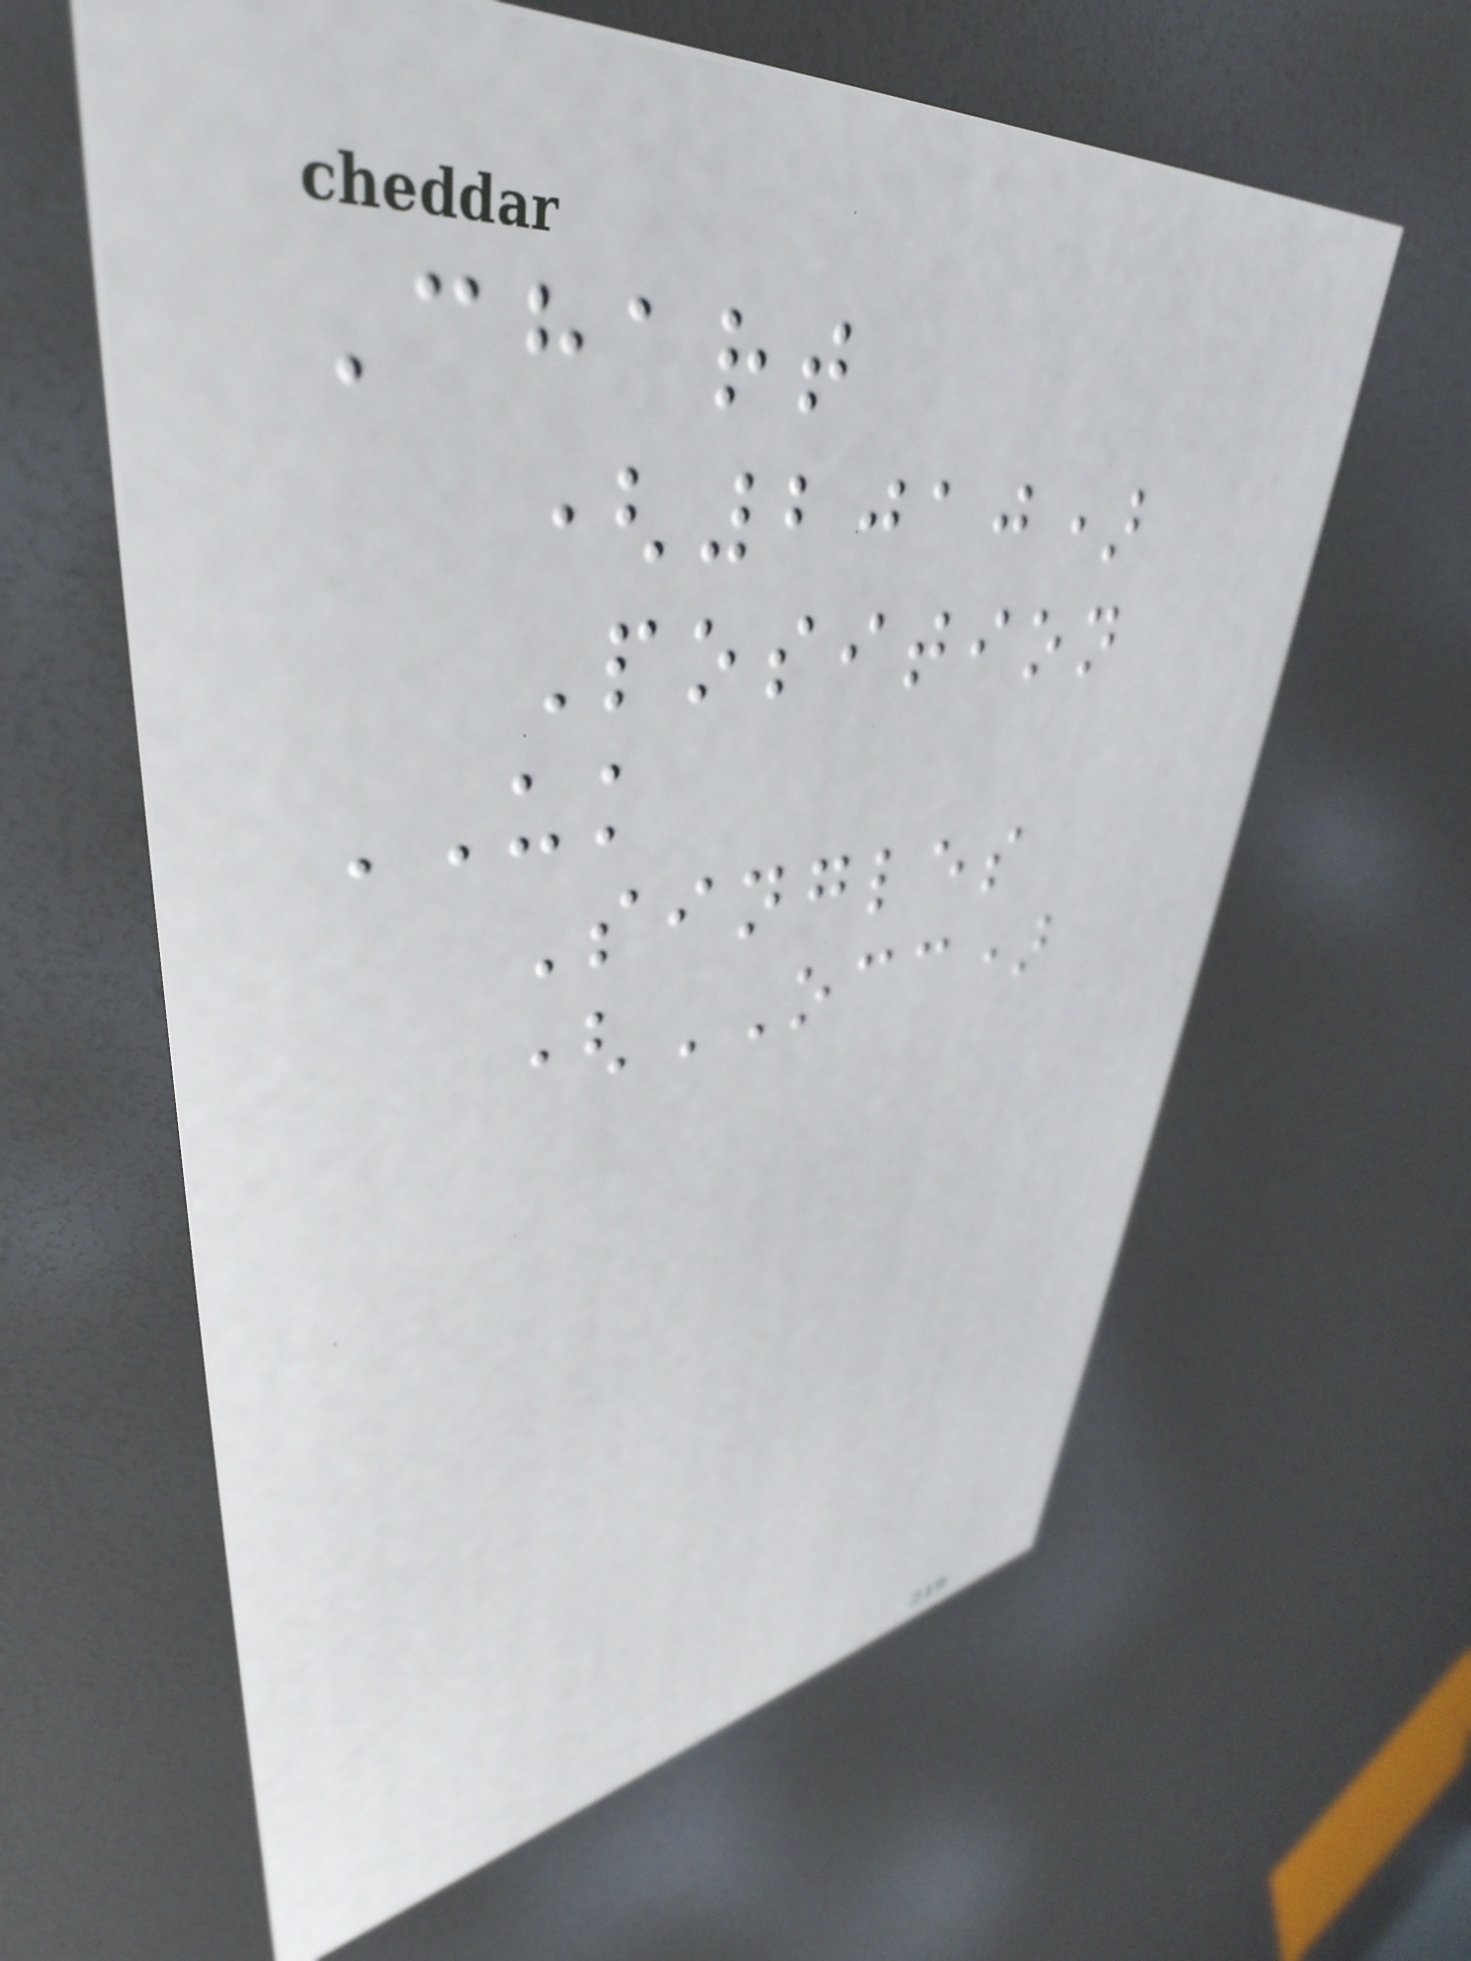Chart
(2010)
Position
UK
Singles
(OCC)
